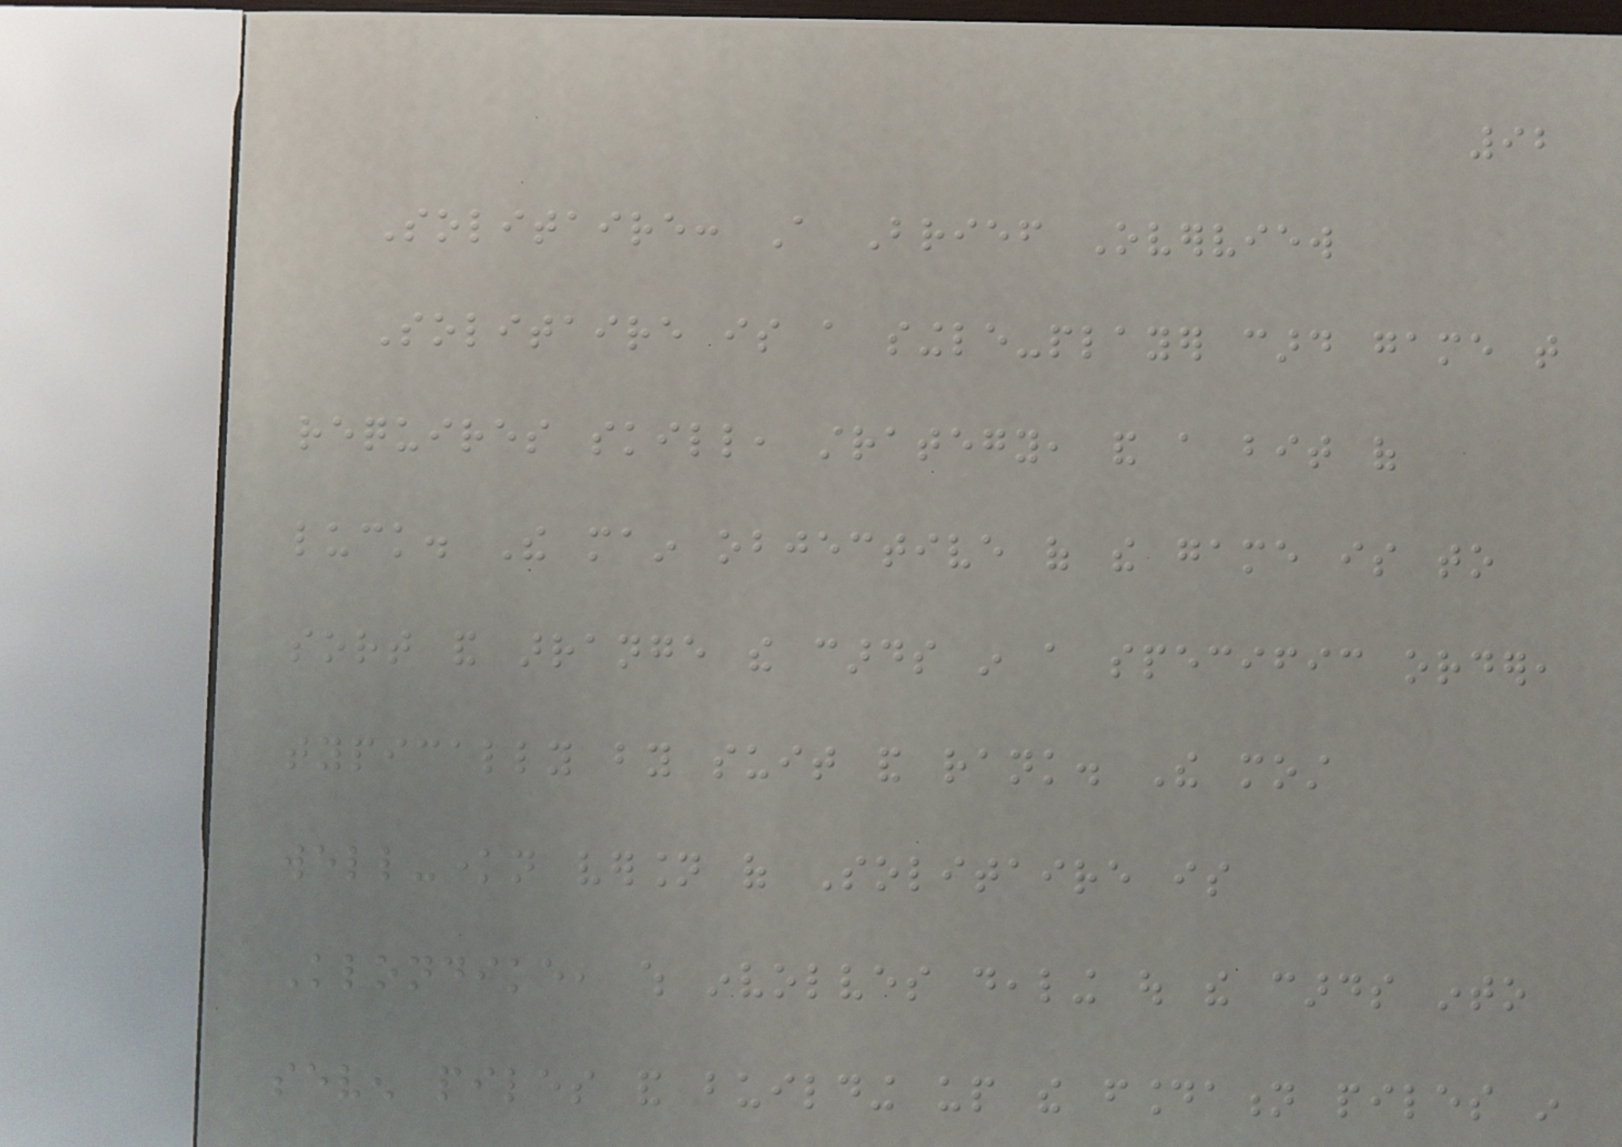92
Solitaire: A Brief Overview
Solitaire is a single-player card game that
requires skill, strategy, and a bit of
luck. The main objective of the game is to
sort and arrange the cards in a specific order,
typically by suit and rank. The most
well-known version of Solitaire is
Klondike, which involves dealing out the cards into
seven piles and building up the foundation piles in
